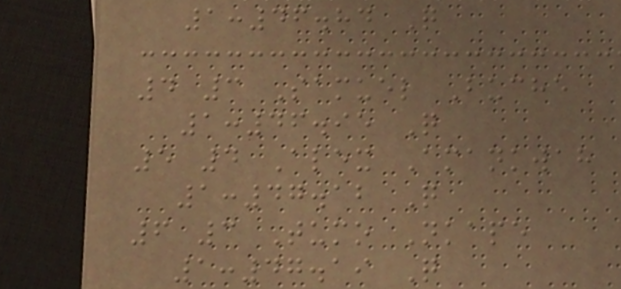1:46.84 Q
4 3 Samuel Buche
1:46.95 Q
5 4 Alex Amankwah
1:47.12 Q
6 3 Tumo Nkape
1:47.19 Q
